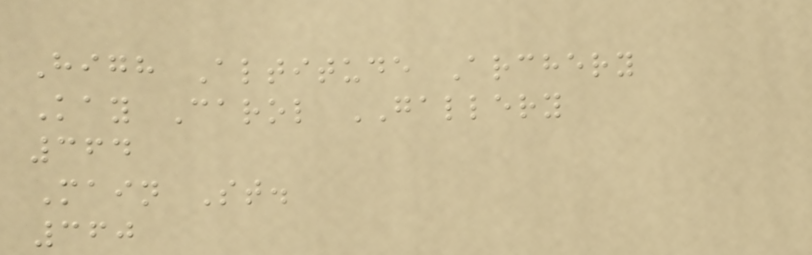High Altitude Archery
Kay Carol GALLERY
364
Main St.
360
